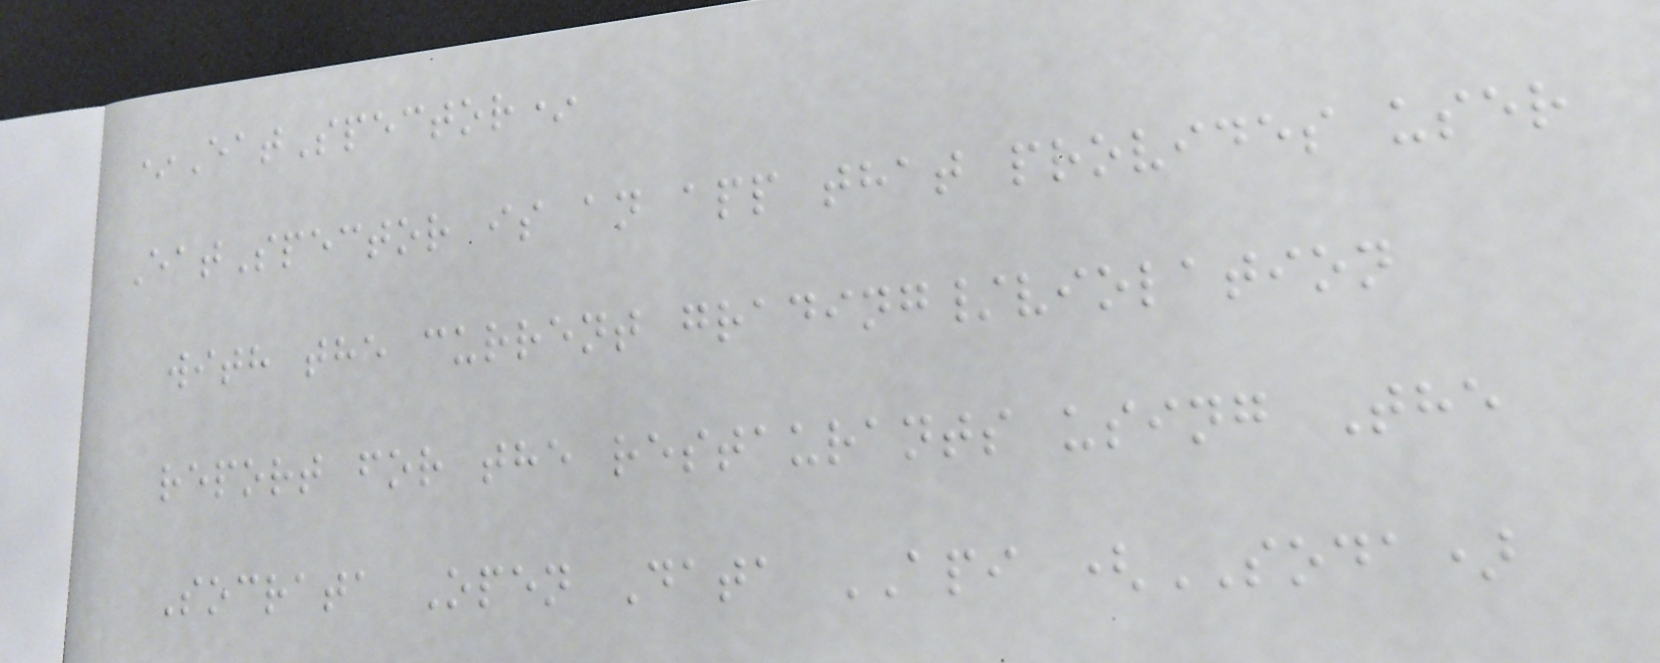*EatSpector*
EatSpector is an app that provides user
with the current grading/violation
report for the restaurants using The
Socrata Open Data API (SODA)
